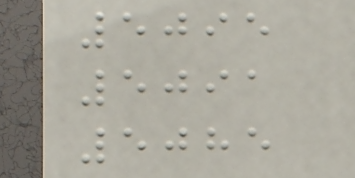5095
5091
5085
